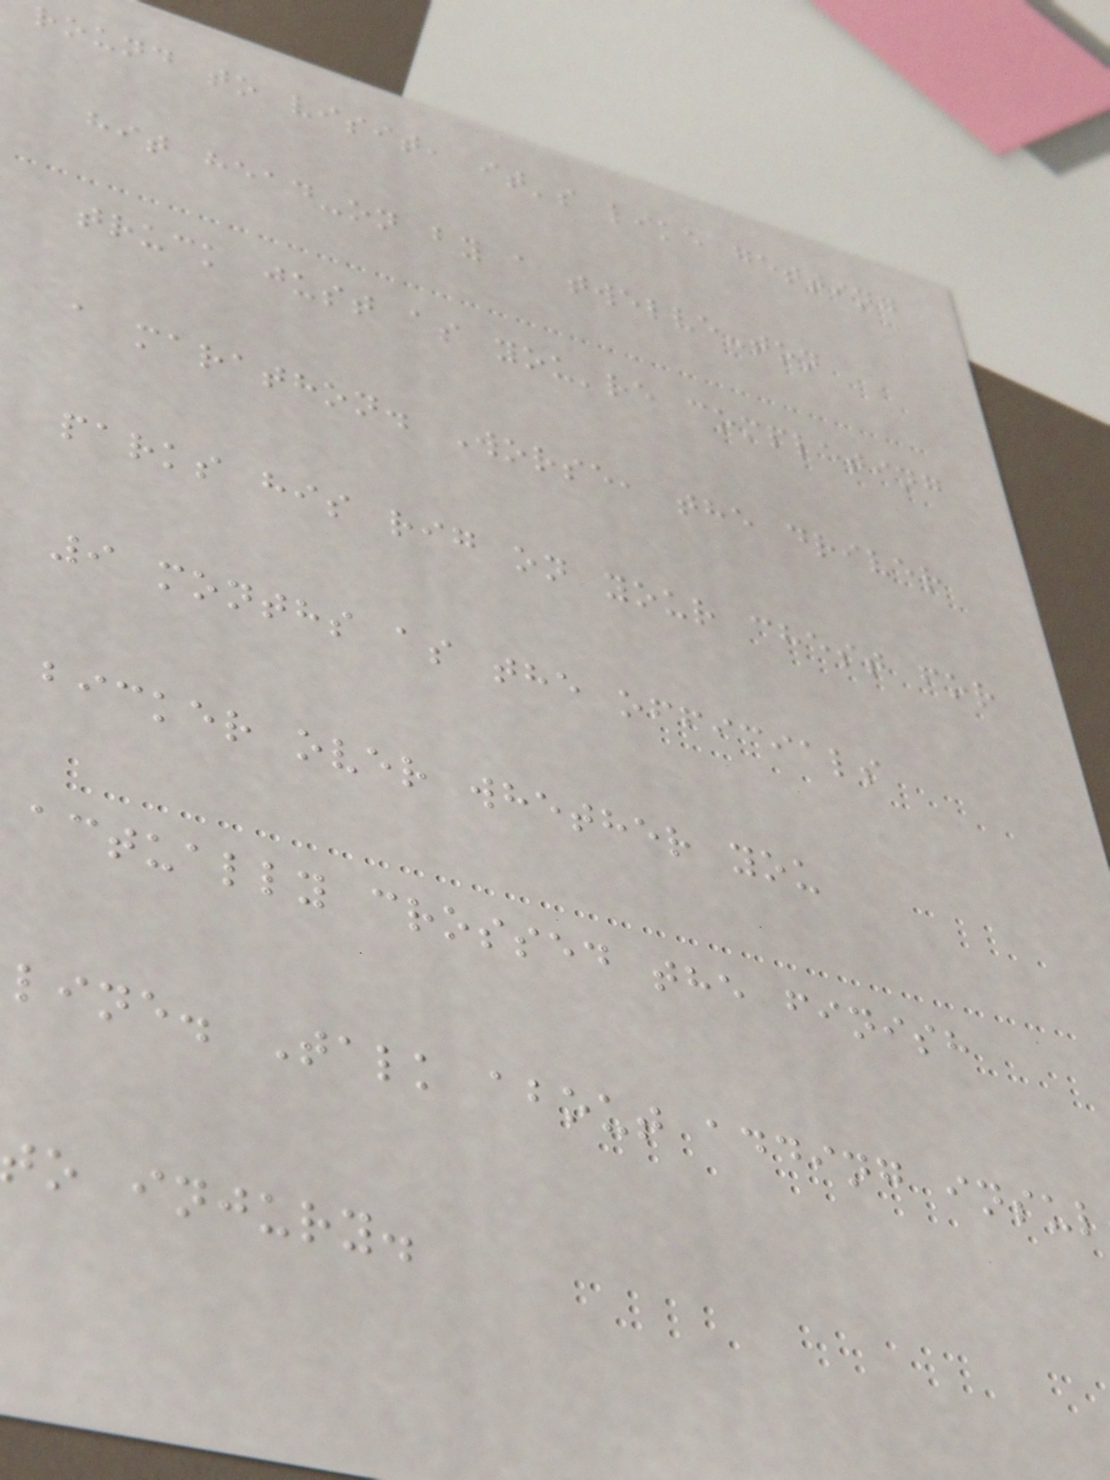round to visit, it's like getting
hit head-on by a twelve-ton
truck just as you're completing
a marathon. Worse, the driver
parks his rig on your chest for
9 months as the officials
bicker over whether you
actually crossed the finish
line. Talk about adding insul
o injury.
